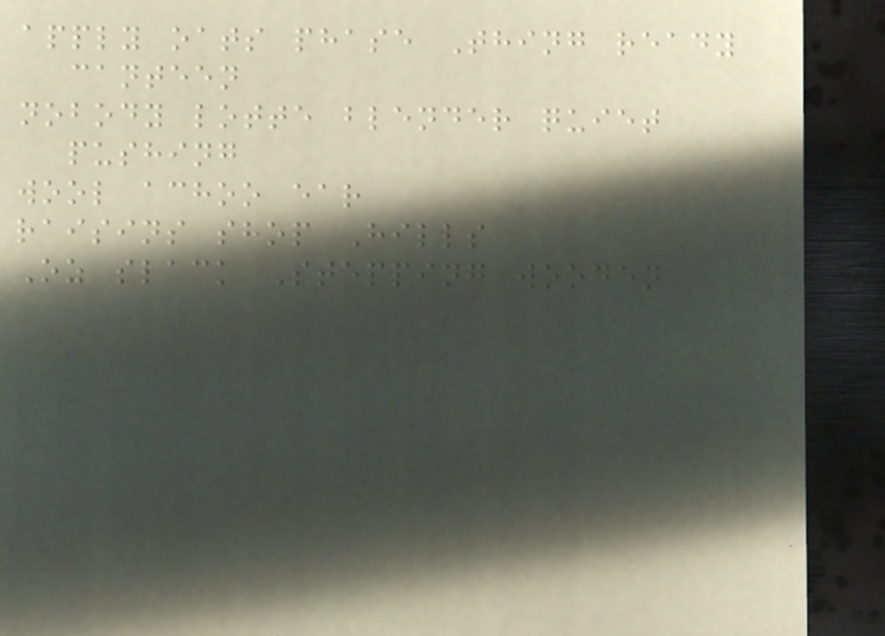apply oats phase Thing ready
canteen
nobody lotte blender quiet
pushing
wool achoo ear
raisins shop Hills
Oz slack Stepping wooden
